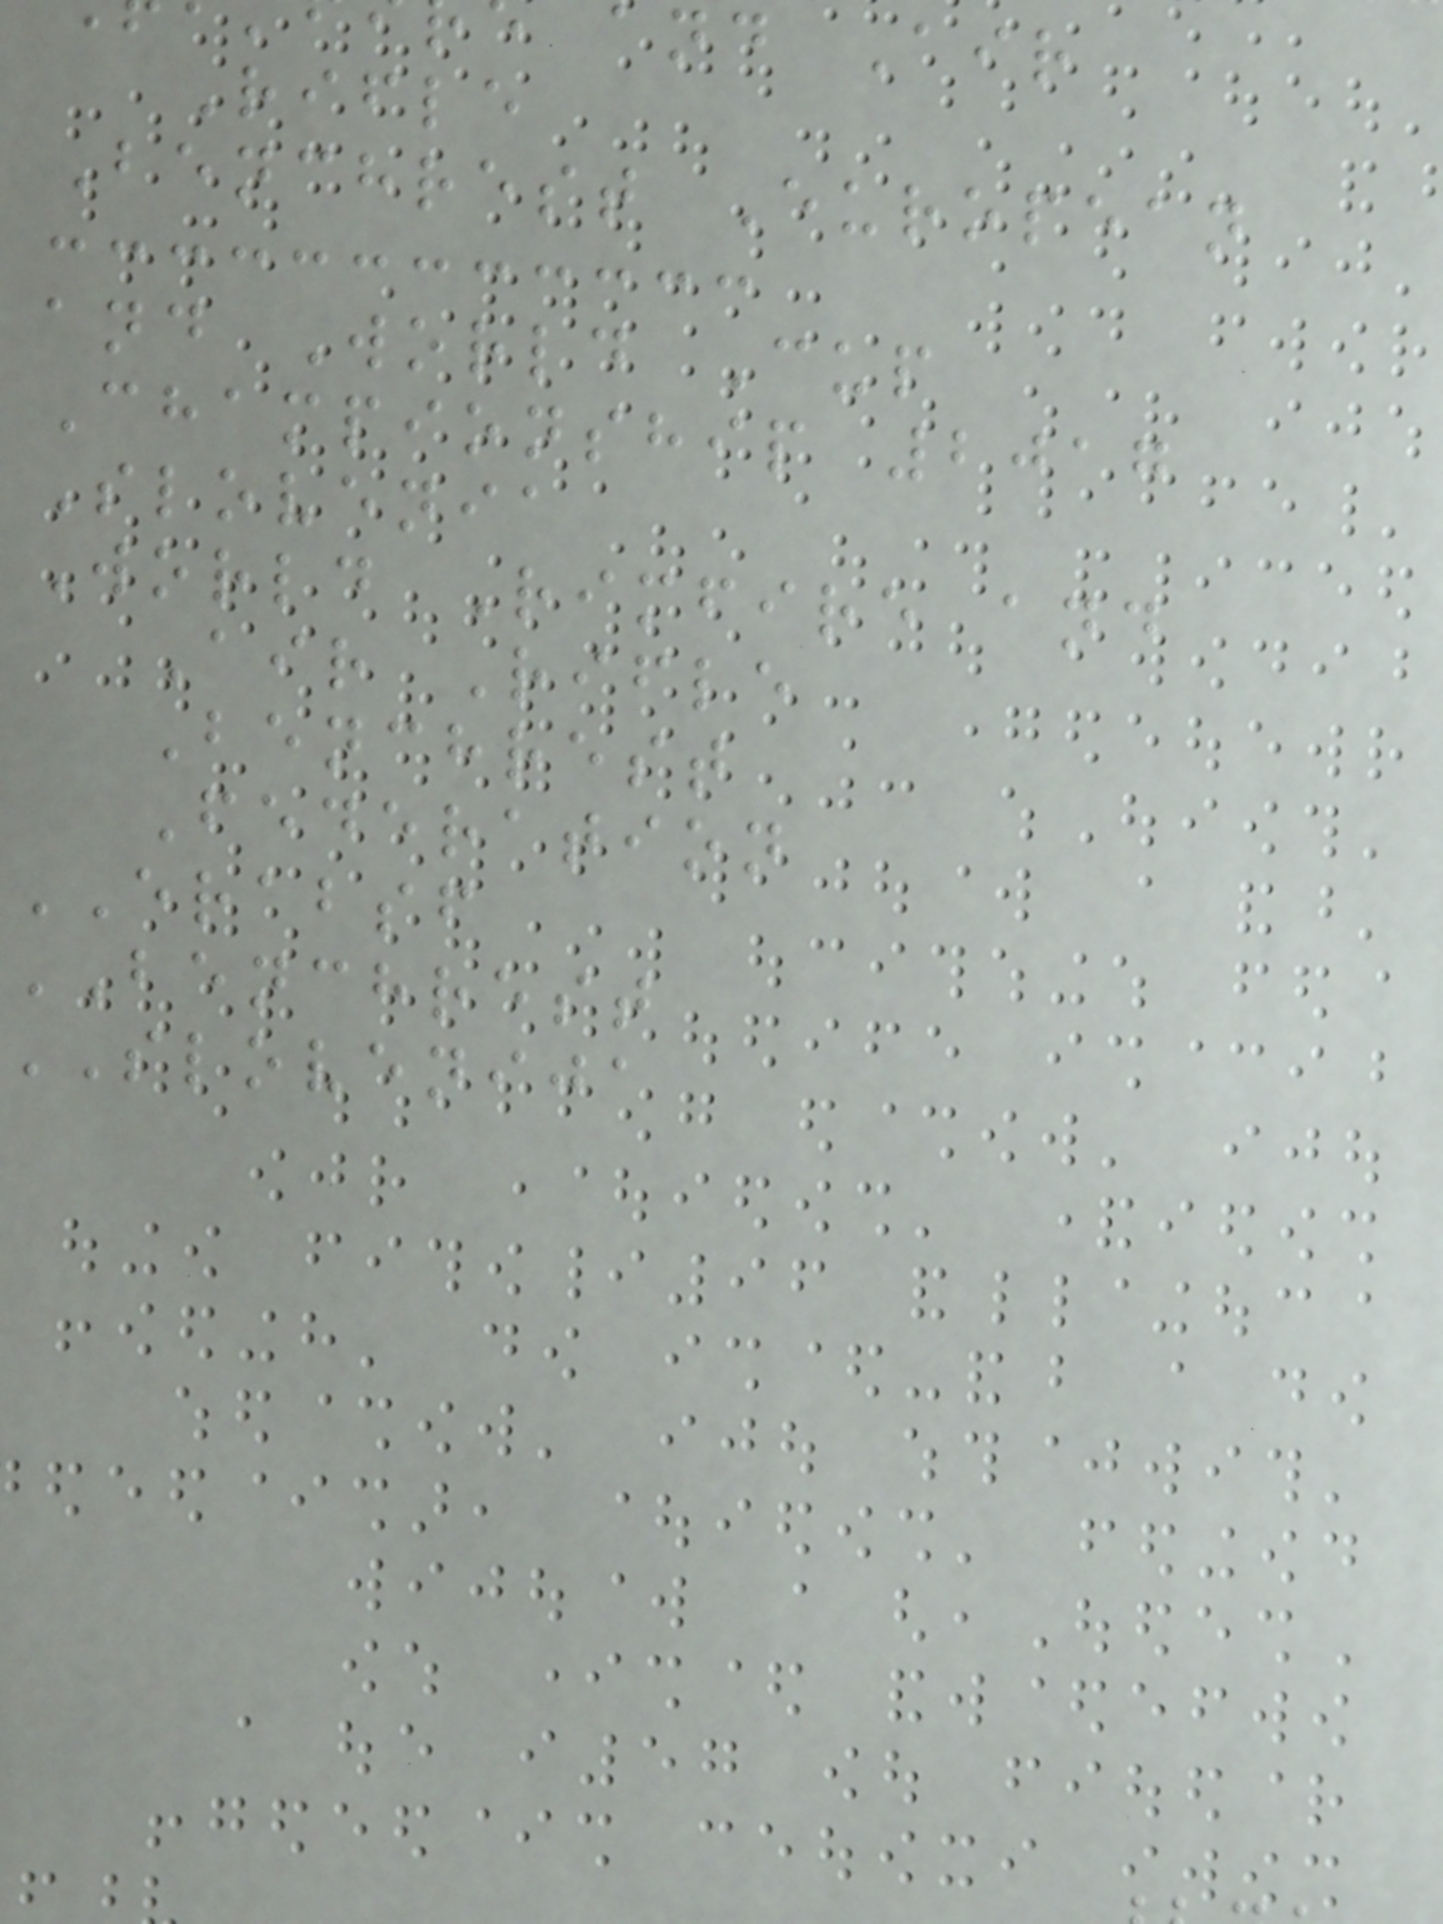and Air
Rifle
Benchrest European
and World Cup
Championship 2017
Slovenia
World Rimfire and
Air Rifle
Benchrest
Federation
ERABSF
BENCHREST
SLOVENIJA
